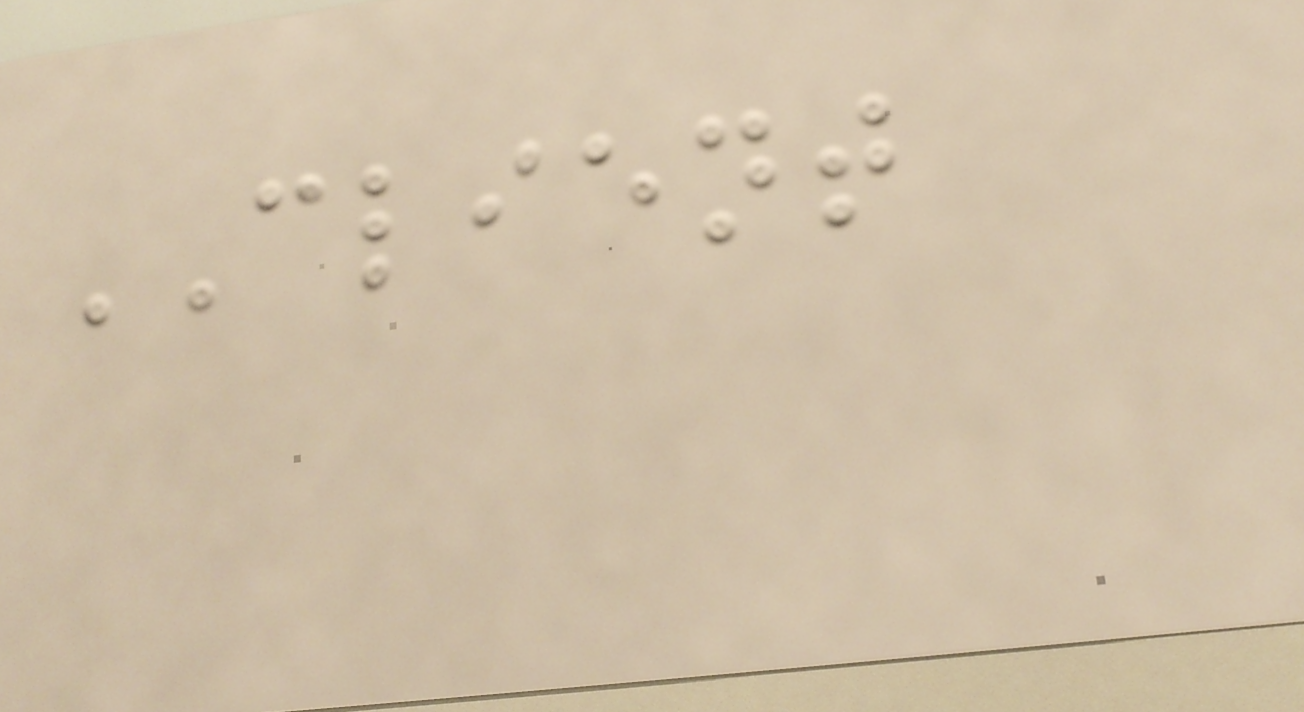CLIENT
